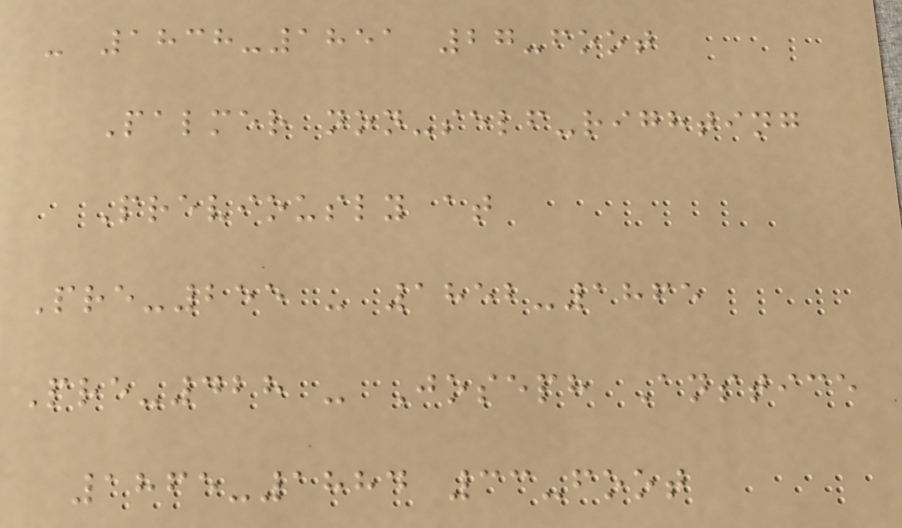- 1838-1851 27-foot
Palmer non-self-righting
Previously at
Pre-255 - 1852-1865
Pre-428 - Joseph Anstice
1865-1884 33-foot
